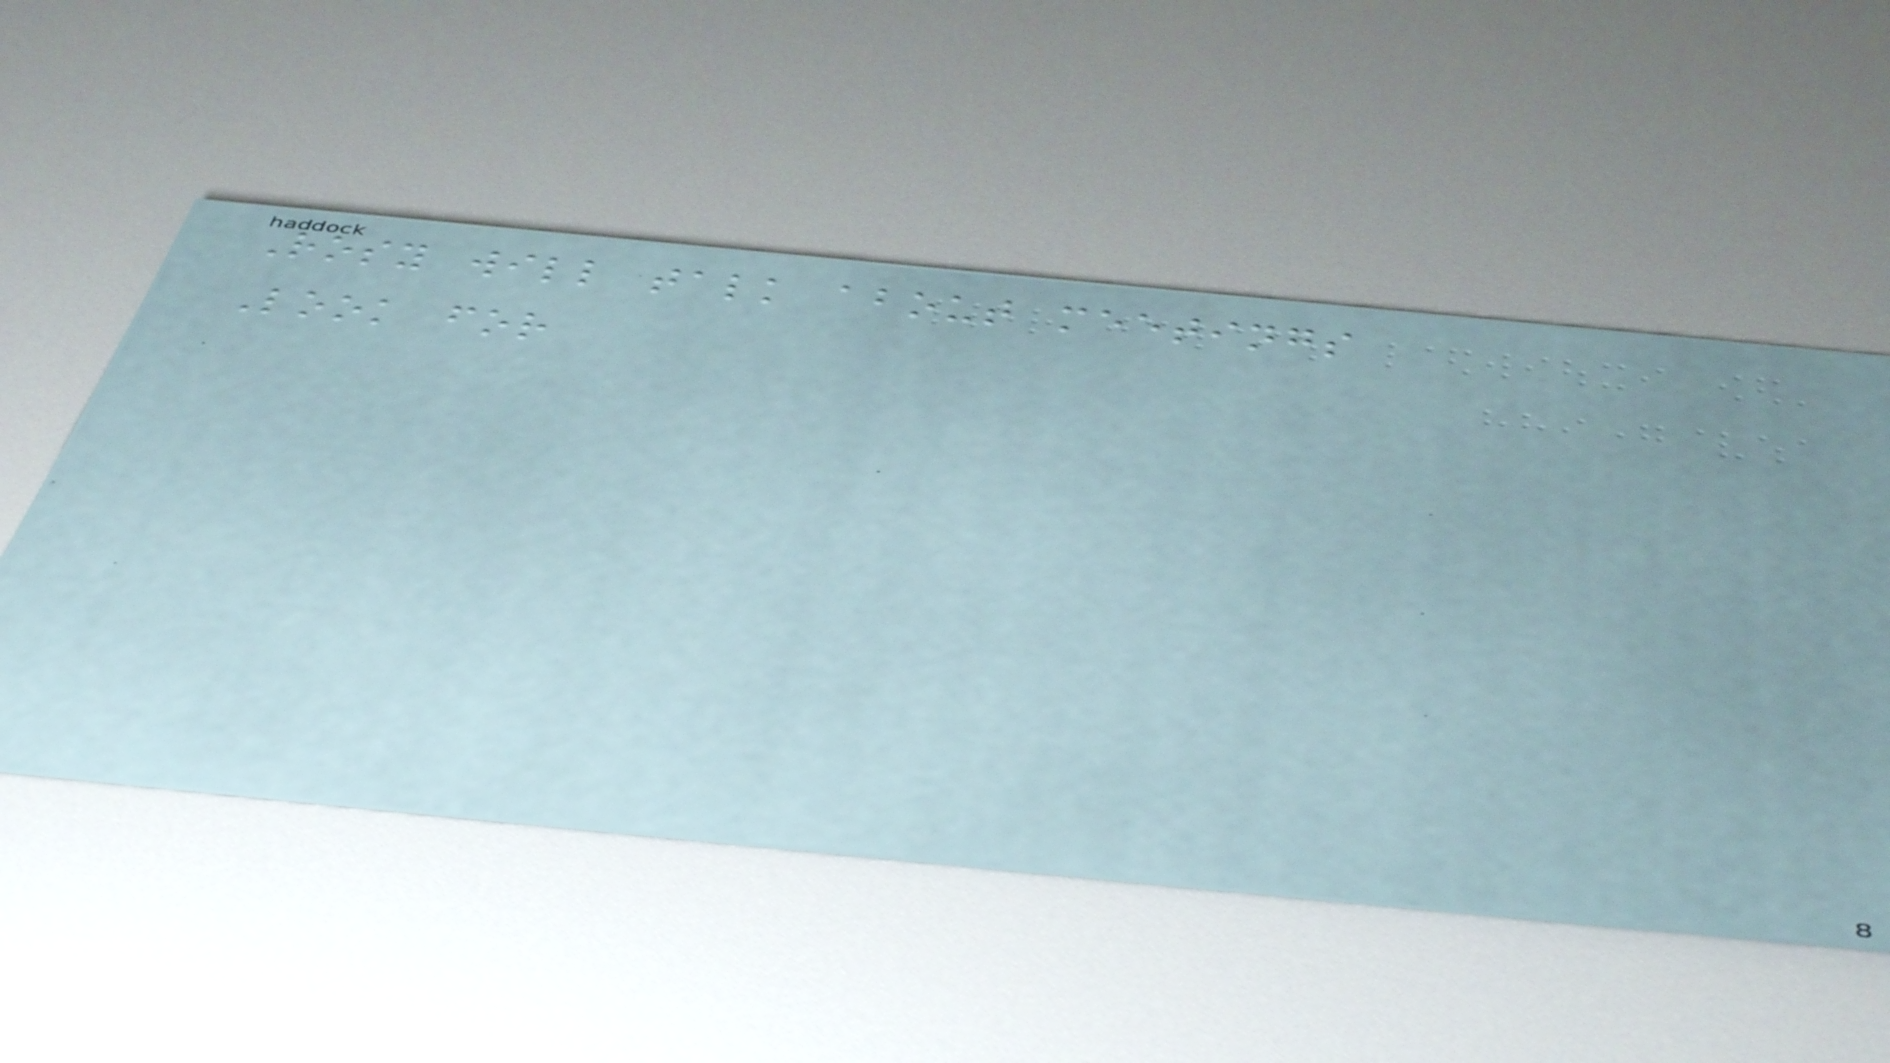Rosy will talk about meetings
Look for
